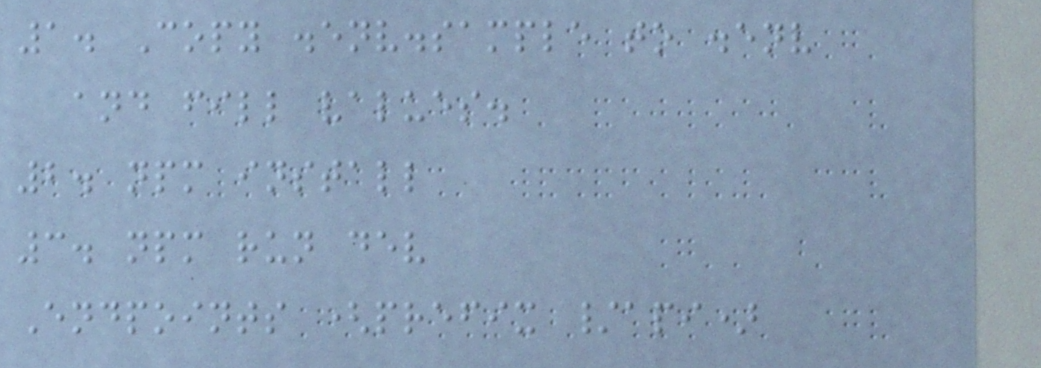1. Copy .env.sample to .env
and fill values.
2. npm install
3. npm run dev
Endpoints (prefix /api)
